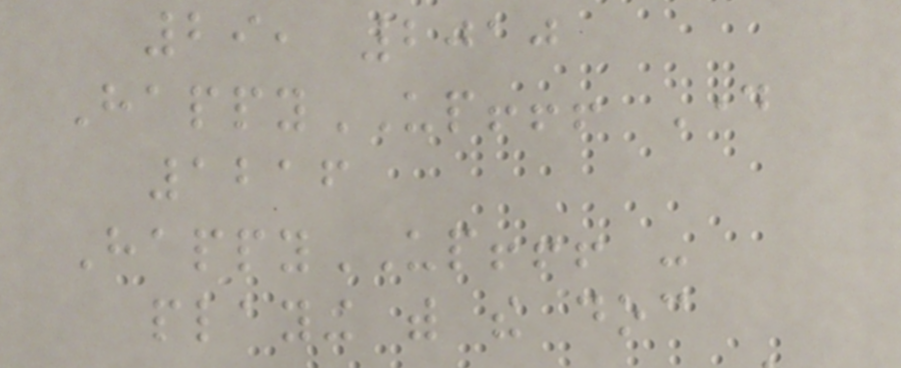29, 2010
HappyUP!!! Day
1216
HappyUP!!! -
playing with the doc
